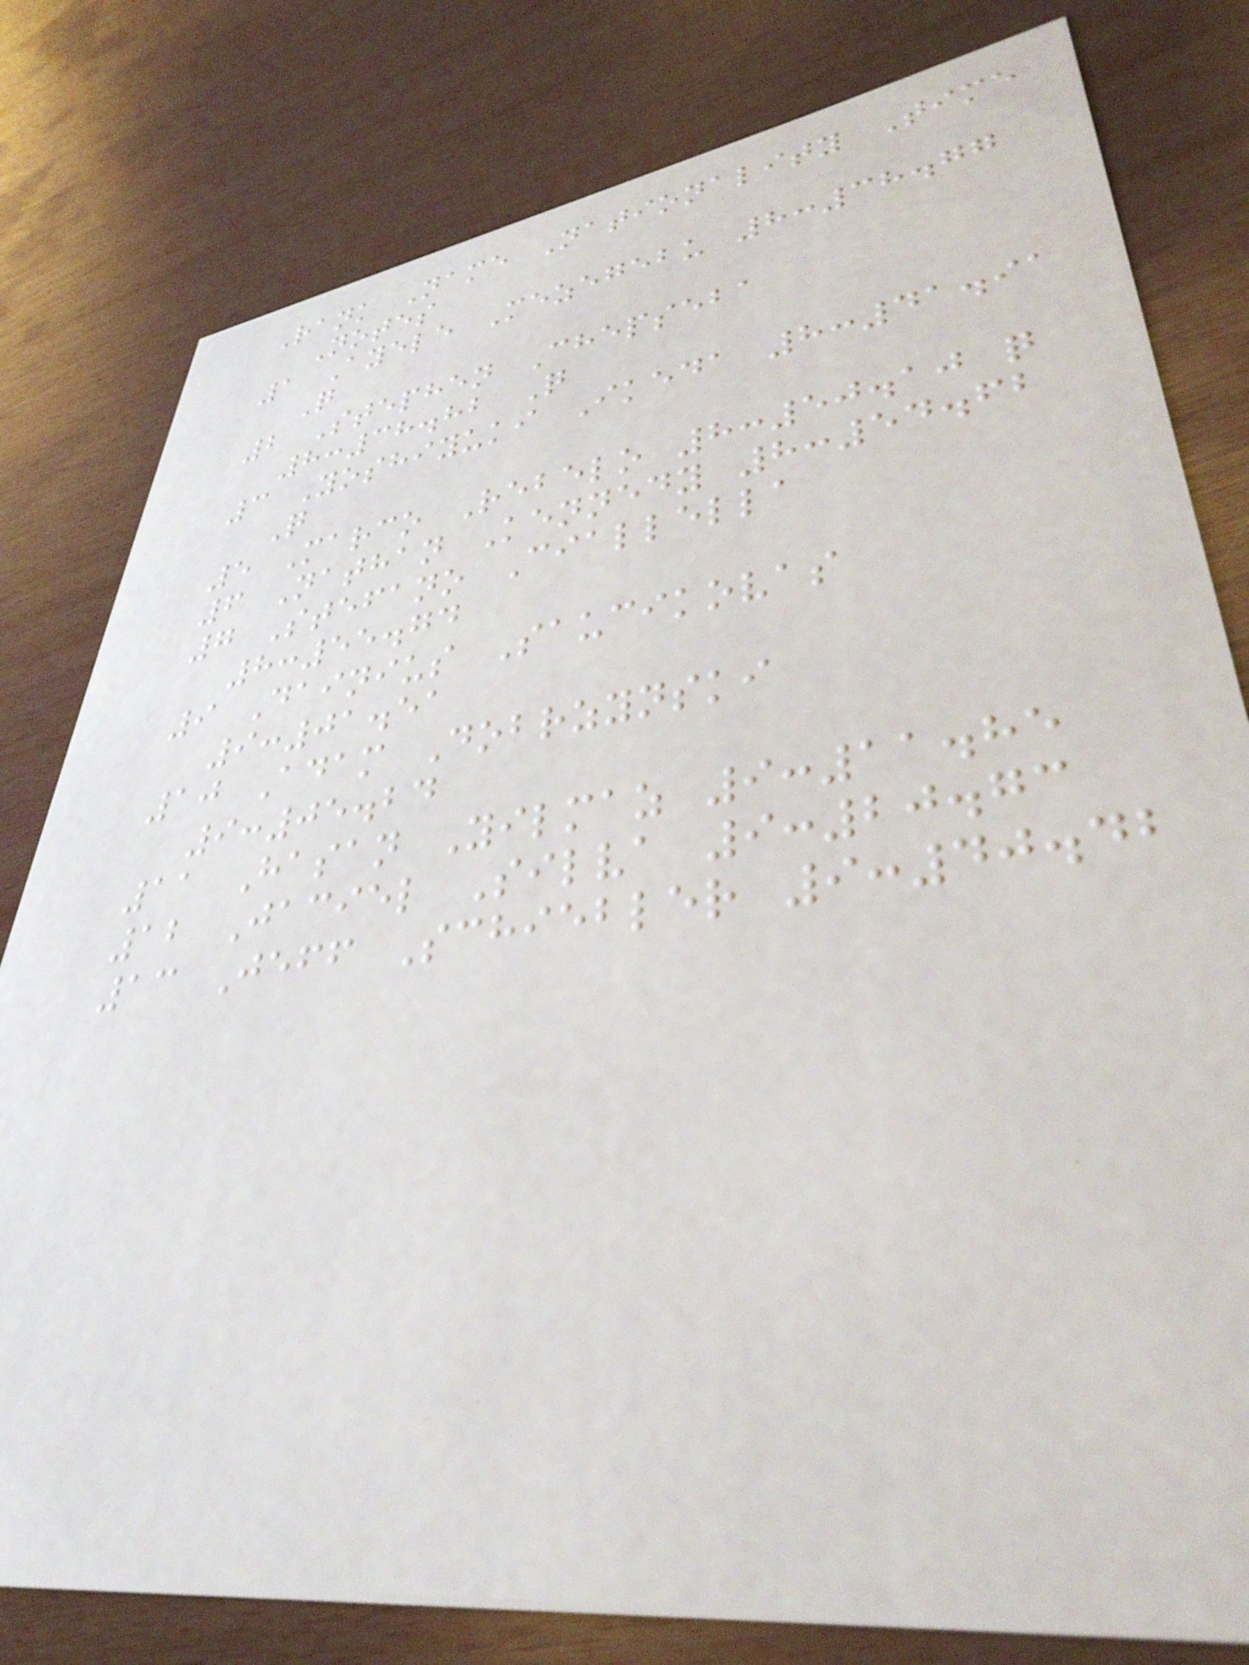Rank Name Nationality Time
Notes
1 Ayele Mezegebu 8:38.77
Q
2 Stephen Chepseba
8:38.82 Q
3 Yoshiyuki Ikeda 8:41.91
Q
5 Marco Rebelo 8:50.10 q
6 Nathan Kennedy 8:54.62
7 Stefano Ciallella
8:55.74
9 Dainius Saucikovas
9:01.51
10 Adam Dobrzynski
9:05.24
11 Hasan Yilmaz 9:11.85
12 Jaciel Silva 9:20.73
13 Jeff Schiebler 9:40.42
